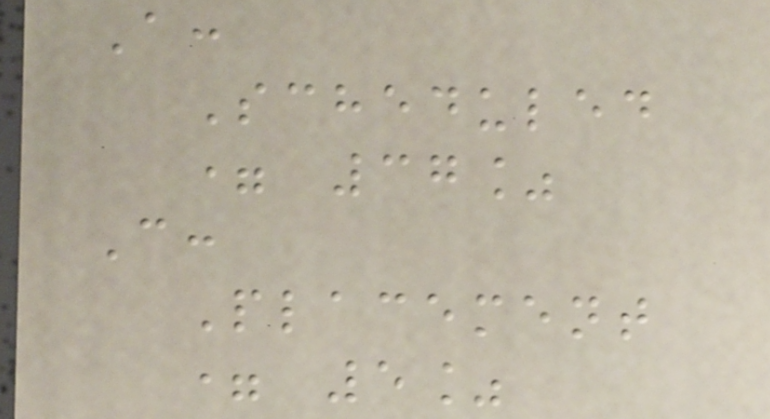A:
Scheduled
= 37%
C:
Placement
= 5%
